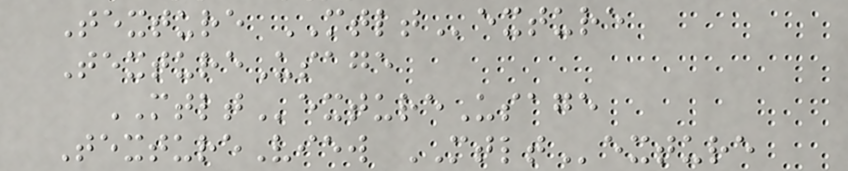Texture MTLTexture
TextureUsage
MTLTextureUsage
TextureView MTLTexture
